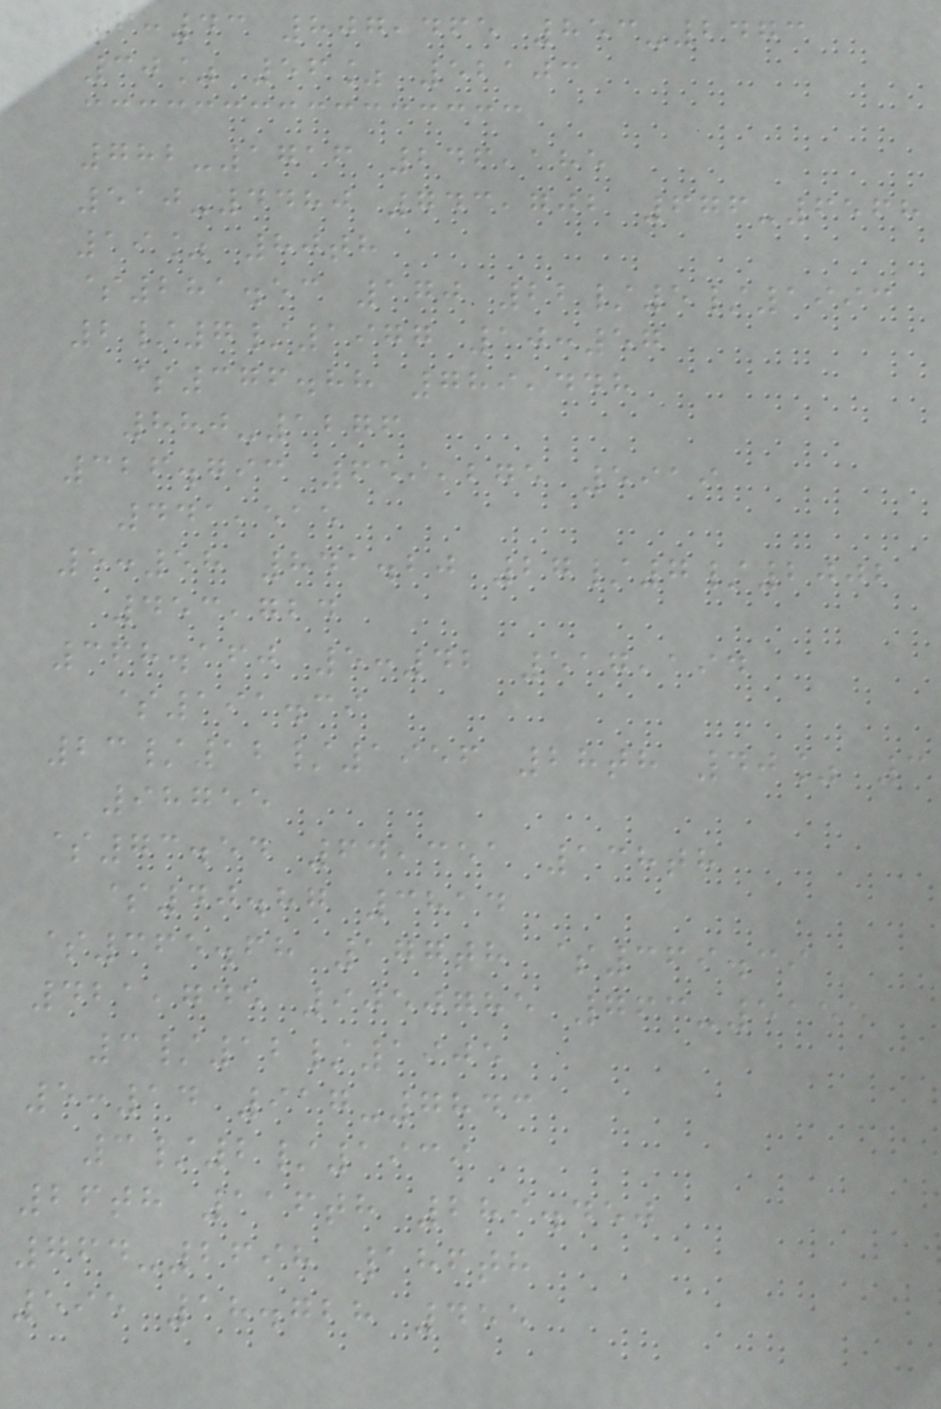6:43 807,465 853-2473
30% 56% 52103
782-1716 246,185
510-4480 743,702 676-6568
19% 80th
$281.53 170 22/5/1993
2/7/1977 10:57
$376.88 789,448
880-1276
326.793 659,275 5919
441,515
5:58 841.20 27/7/2002
453,724
368.160 5:42 517,194
$191.39
23/12/1956 28th 40% 3
98755
$73.54 64,351 138th
$40.87 3814
$365.68 177th $369.39
421,745 9050785 763-5155
3/12/1905
5:14 917-7843
3/2/1939
26th 116th 289.450
764-2698 186th
595 18.728 455
